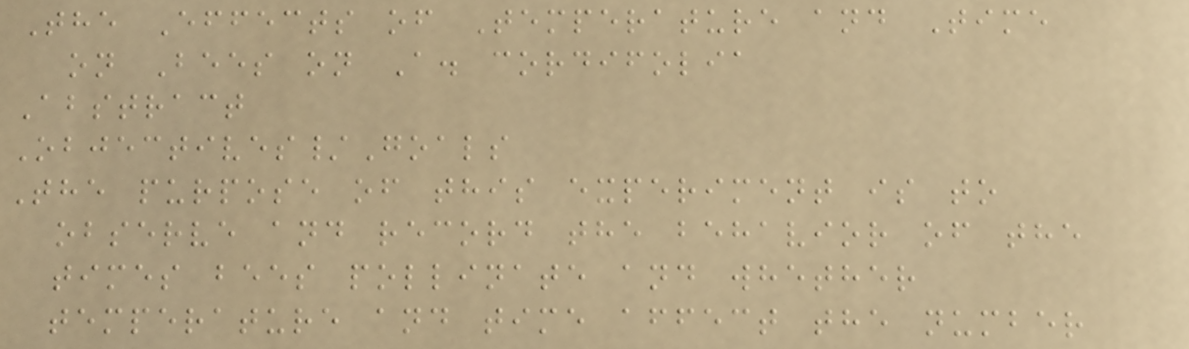The Effects of Temperature and Time
on Bees on A. cordifolia
Abstract
Objectives/Goals
The purpose of this experiment is to
observe and record the behavior of the
times bees pollinate and whether
temperature and time affect the number
